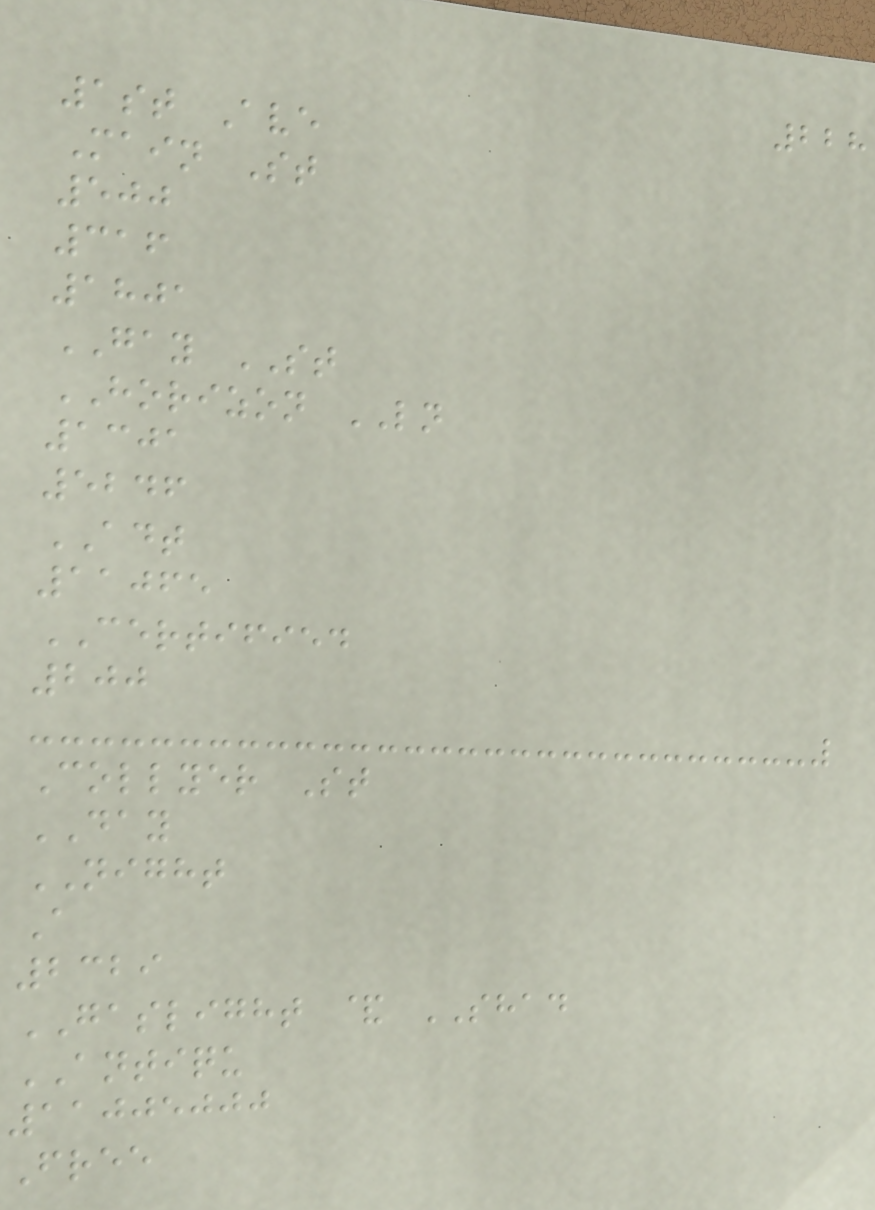228
1st Ave
Main St
500
316
1801
GAY ST
HORIZON LN
1301
5246
ADT
11065
CERTIFIED
200
Collyer St
DAY
NIGHT
A
2329
GASLIGHT & SHAD
ANTIQU
11005000
Free
